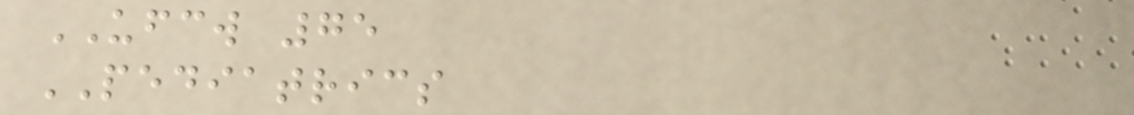UFCW 75
PEDIATRICS
